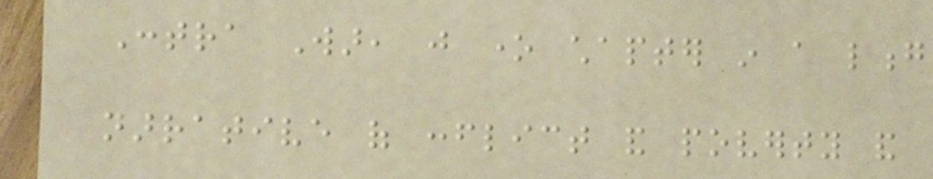Contra War, just one chapter in a long
narrative of conflict and poverty and
